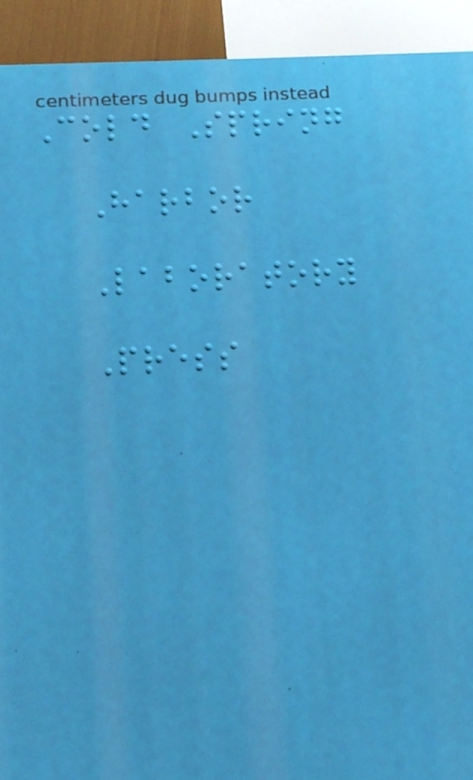Cold Spring
Harbor
Laboratory
Press
